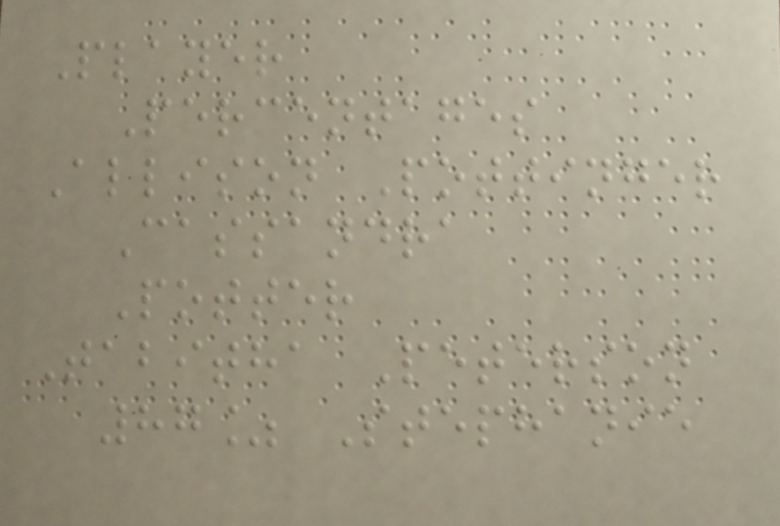Player
Percentages
Allison Pottinger
Cassandra
Potter
Tabitha Peterson
87% Stephanie
